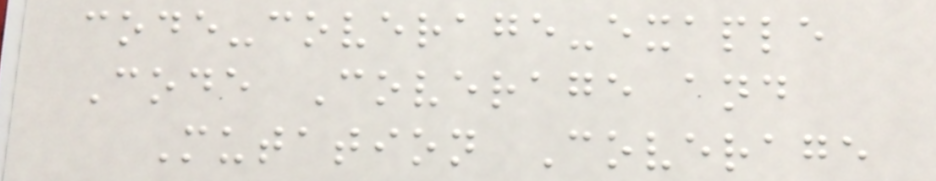code-coverage-exaple
Code Coverage and
Mutation Coverage
